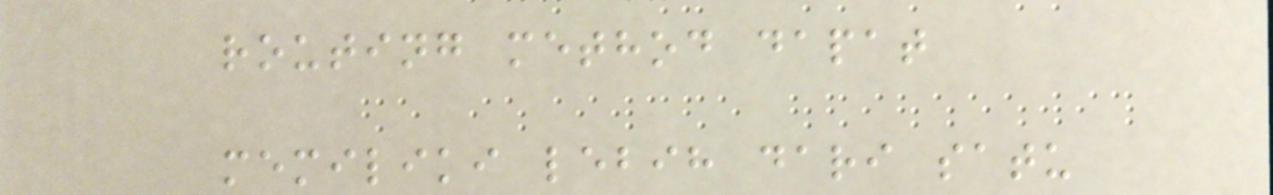routing method dapat
memiliki lebih dari satu
